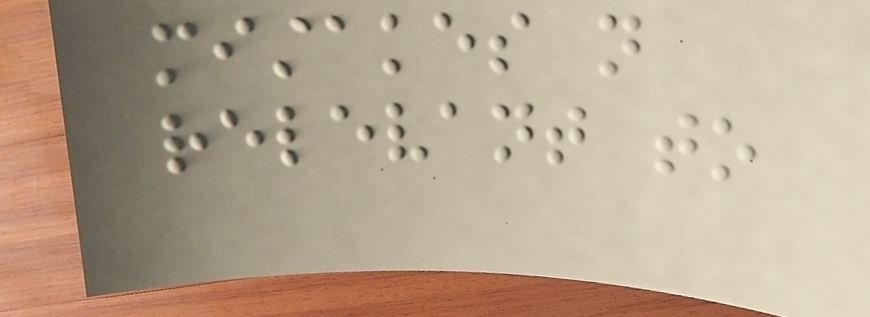mistakes not
relevant to
